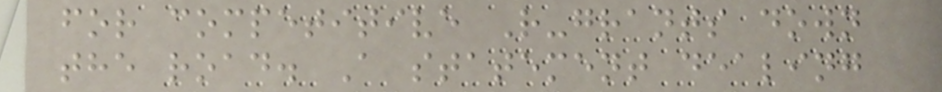for competitive R-grants down
the road. A statement dealing
